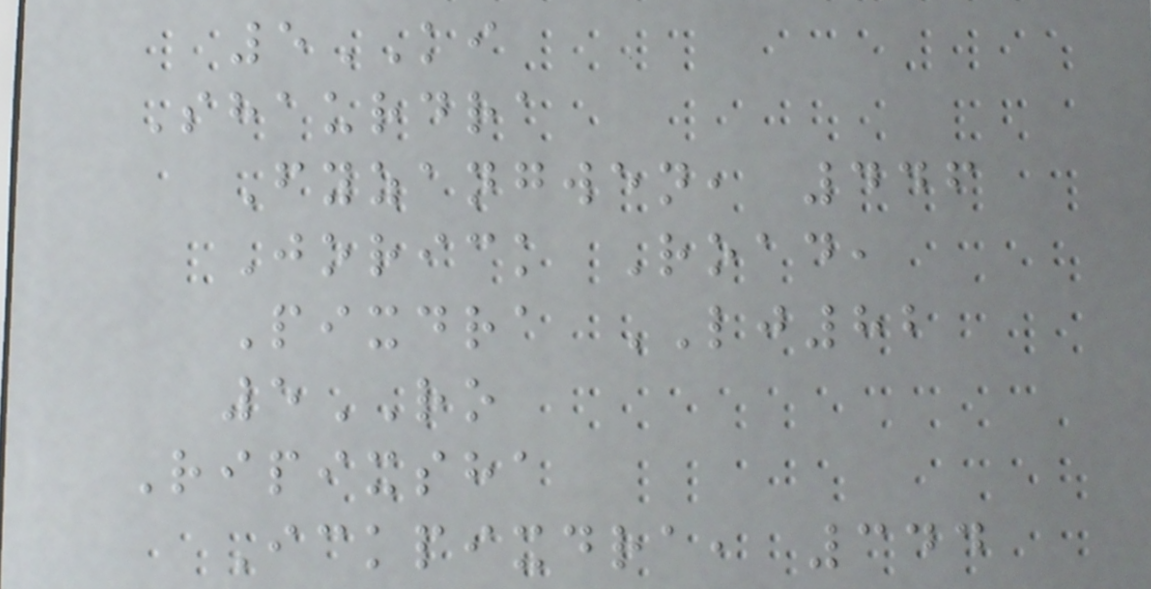5KI
Shaurdra
Fyzangwen, 446
Jorick Road,
Pixdra LJ82
5RO
Ripixsha
Ickpixdra, 344
